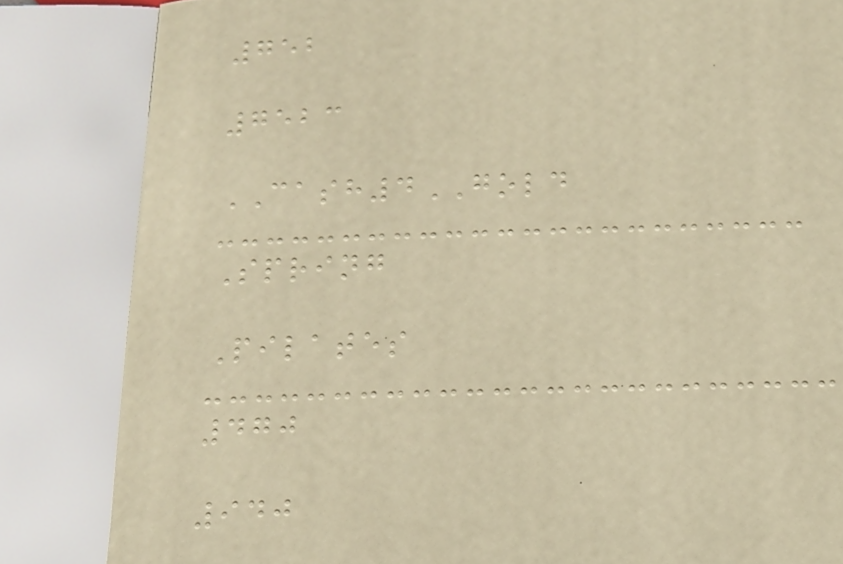752
7523
CASH4GOLD
Spring
Pilates
470
940
